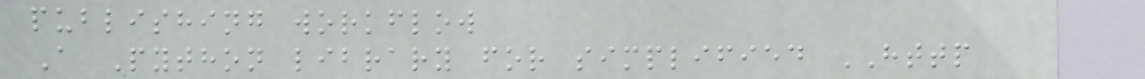publishing workflow
A Python library for simplified HTTP
